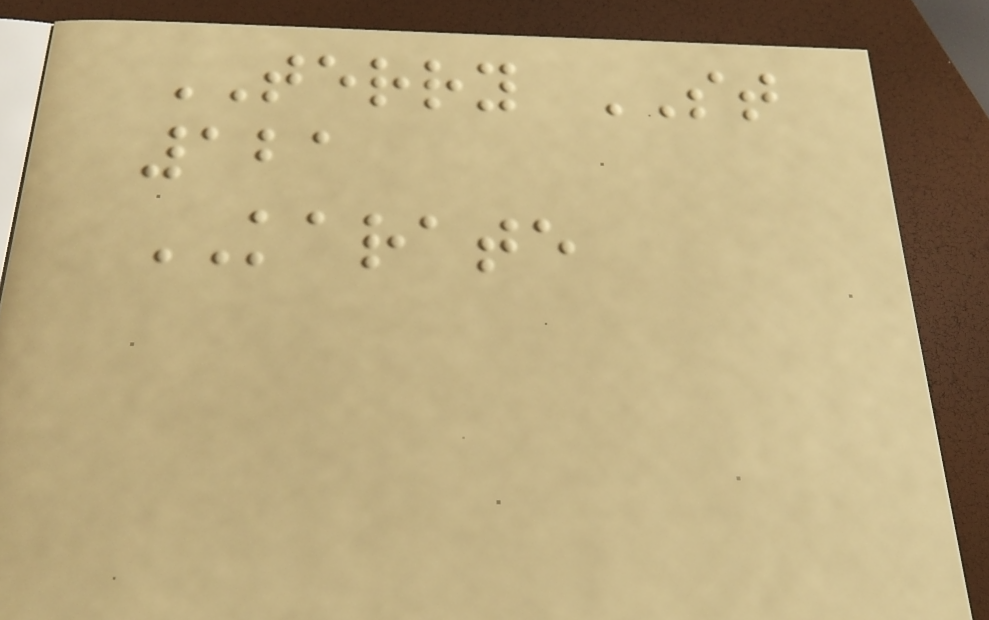TERRY ST
121
KARATE
